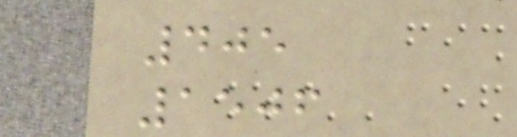405
1506
